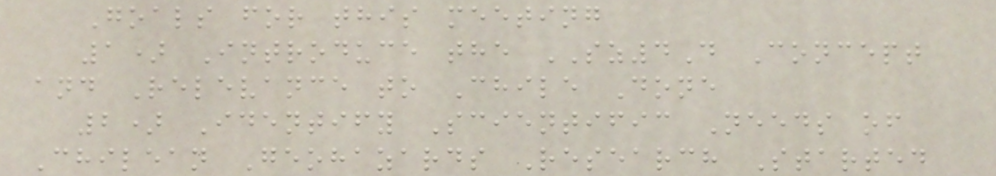Goals for this meeting
1) Introduce the SZ4D Concept
and Relevance to Chile Done
2) Identify Scientific Needs of
Chilean Geohazards Research Started
